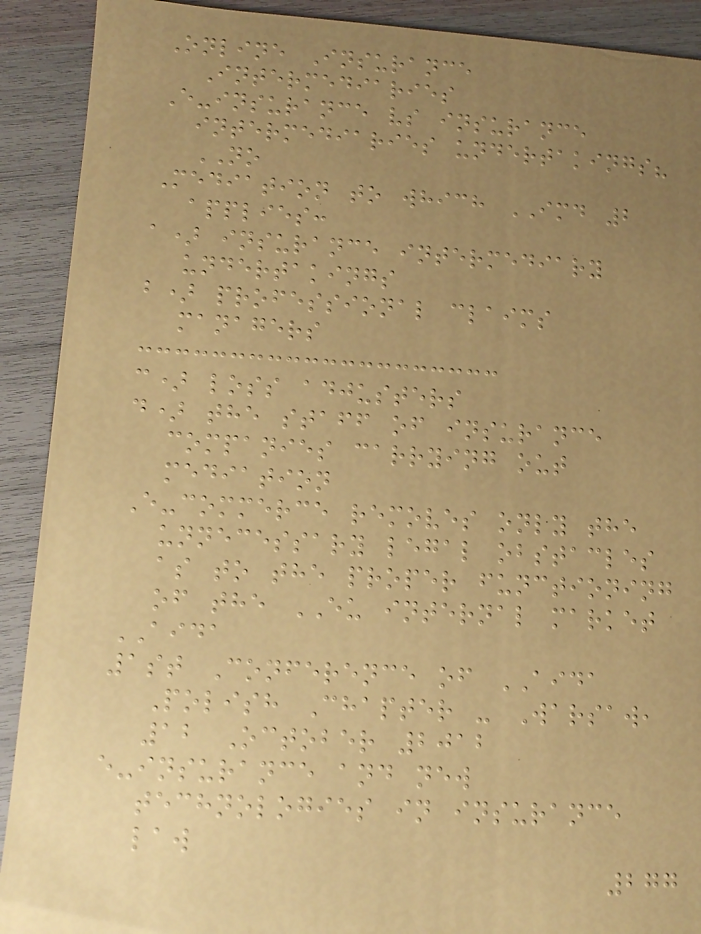Online Insurance
Intermediaries
E-insurance vs insurance
intermediaries undertakings?
NO
Mediation to which IMD 2
applies:
a) insurance intermediary
undertakings
b) professional claims
managers
c) loss adjusters
d) the staff of insurance
companies carrying out
mediation
E-commerce removes only the
unnecessary legal obstacles
as to the proper functioning
of the EU internal market
AIDA
1st Conference of AIDA
Polish Chapter - Warsaw,
12 October 2012
e-insurance and new
technologies in insurance
law
277
